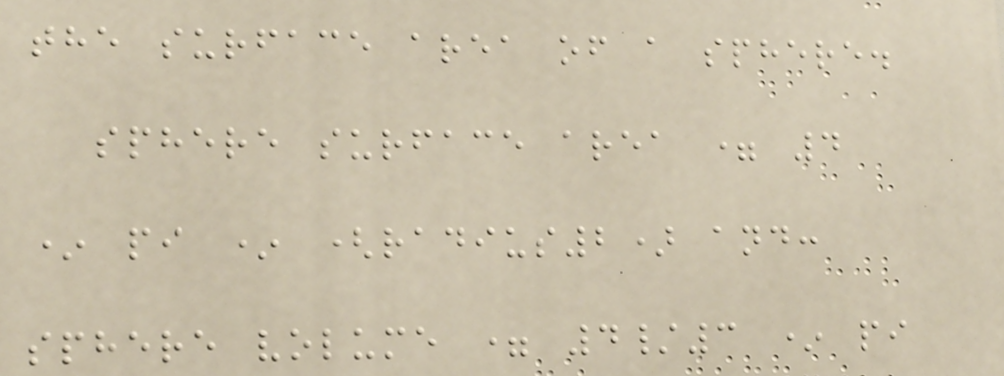the surface area of a sphere.
sphere surface area = 4
* pi * (radius2) and:
sphere volume = 4/3 * pi
